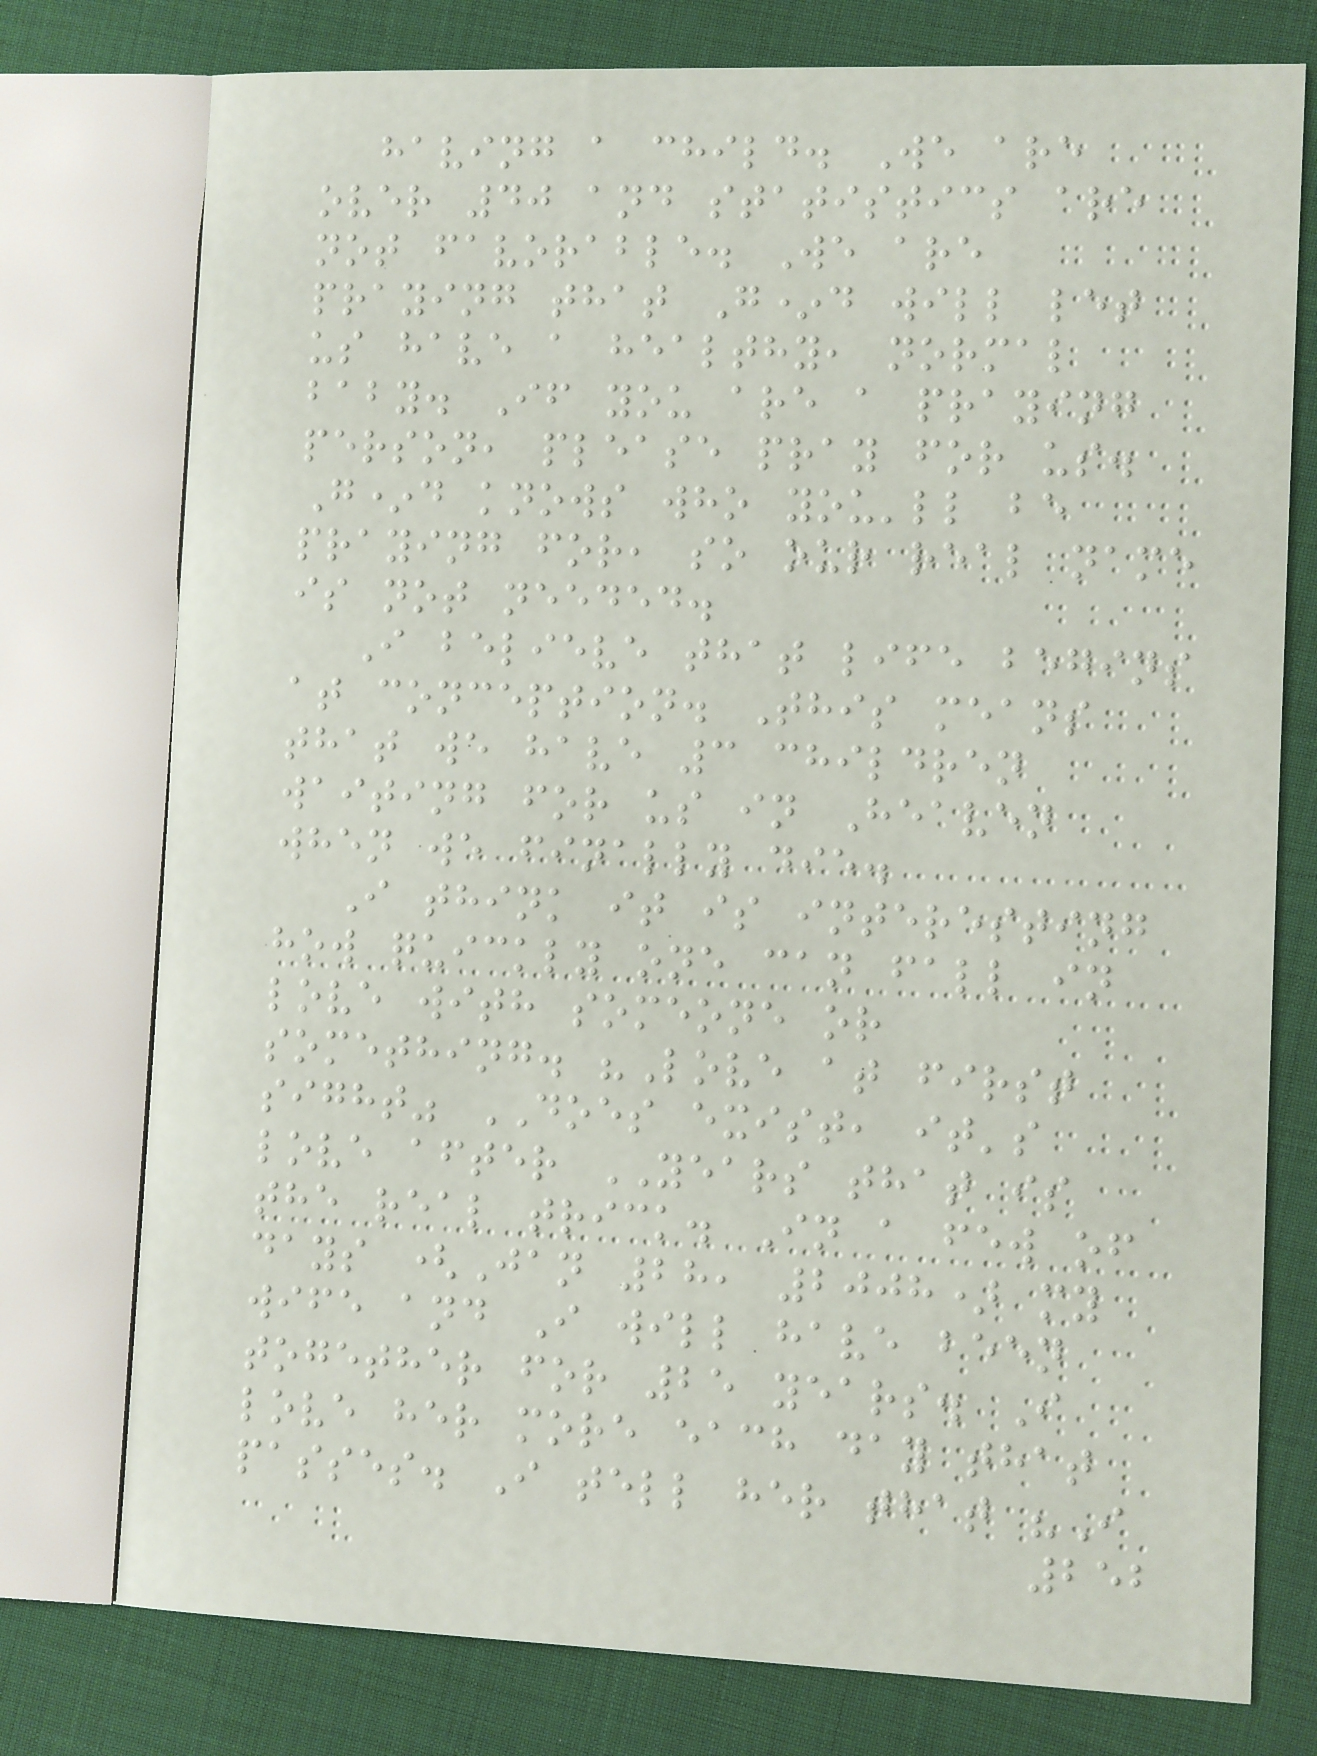having a child. We are
over 40 and statistics are
not favorable. We are
praying that G*d will let
us have a healthy, normal
baby. If you are a praying
person, please pray for us.
G*d knows who you'll be
praying for, so our real name
is not needed.
I believe that life begins
at conception. This means
that we have 3 children
waiting for us in Heaven
when we finally die.
I think it is interesting
how quickly one can fall in
love with someone or
something. "Love at first
sight" DOES exist, it's
love after YEARS that is
the real trick. In a few of
days (Jan 28, 2008) my
wife and I will have been
together for 25 years. I
love her more each day that
passes. I tell her that "I
252
